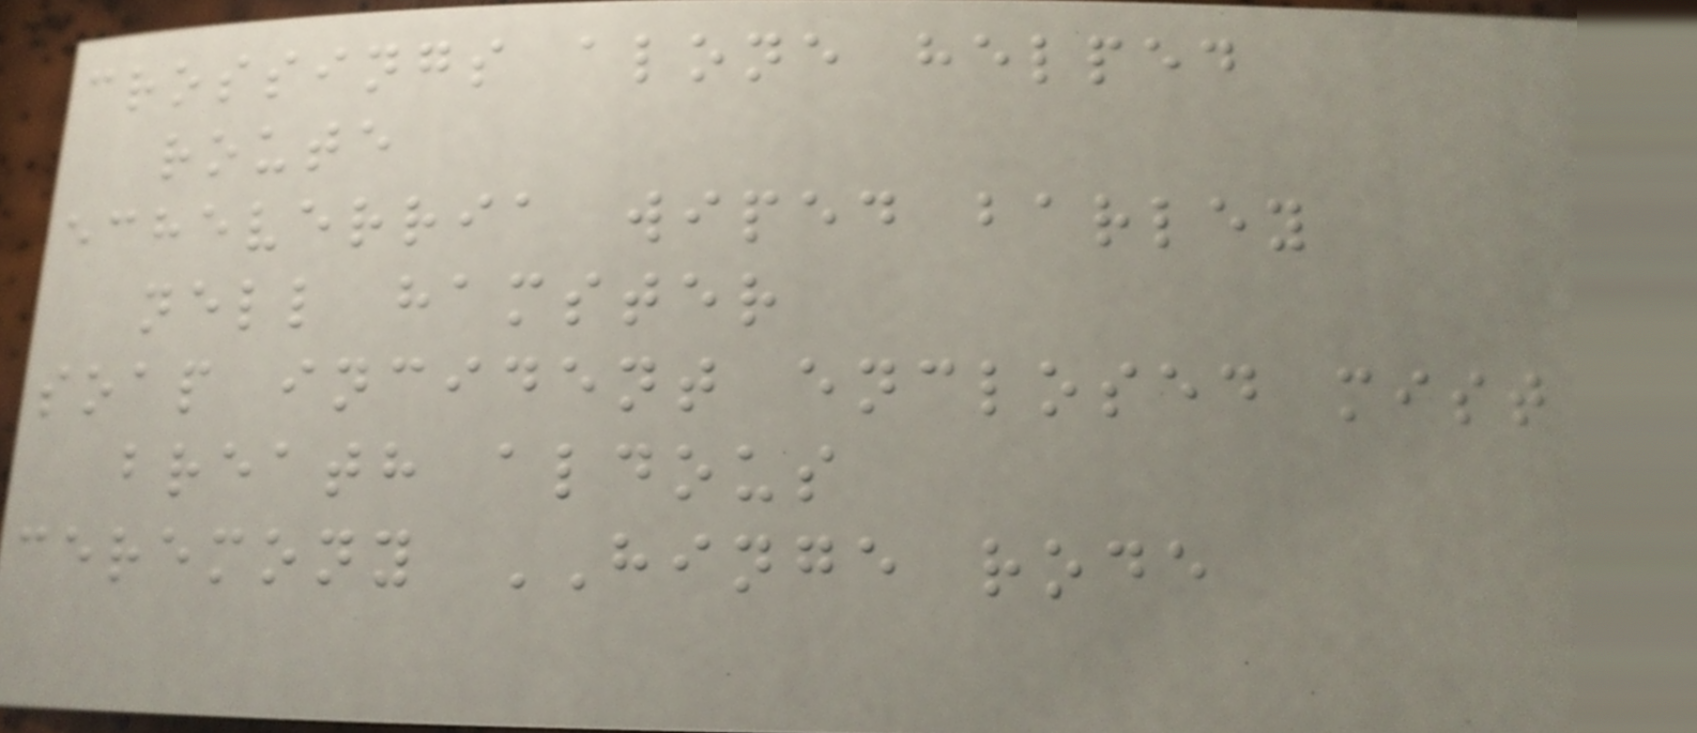crossings alone helped
route
echeverria wiped barley
nell hamster
soap incident enclosed mist
breath aldous
ceremony HINGE rode
